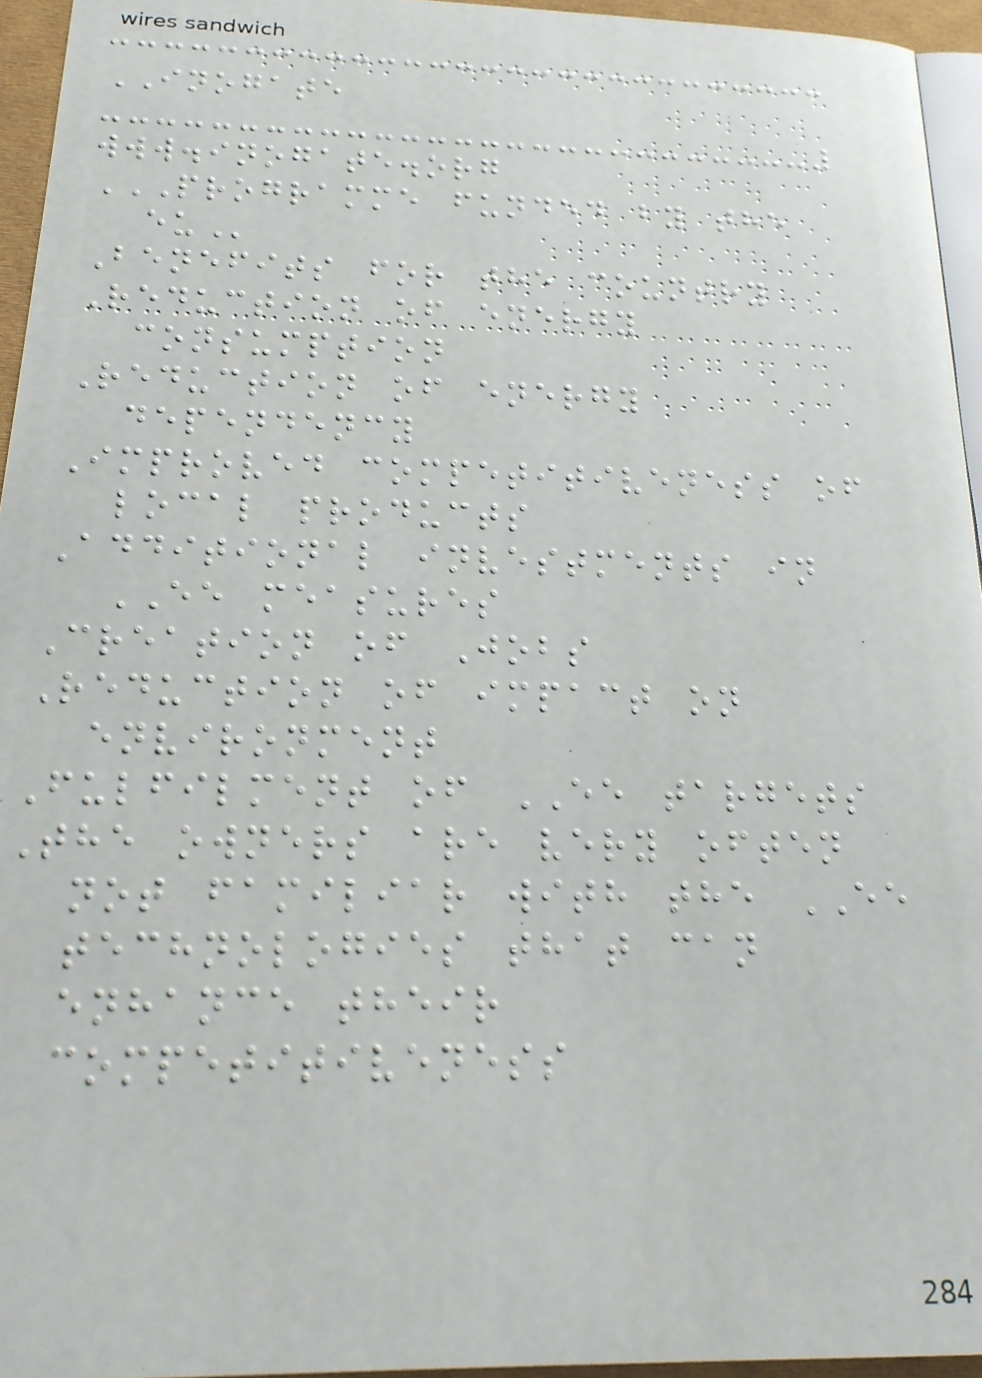INOGATE
www.inogate.org
PROGRAMME FUNDED BY THE
EU
Benefits for the country
Reduction of energy
consumption
Reduction of energy
dependency
Improved competitiveness of
local products
Additional investments in
EE measures
Creation of Jobs
Reduction of impact on
environment
Fulfilment of EE targets
The owners are very often
not familiar with the EE
technologies that can
enhance their
competitiveness
